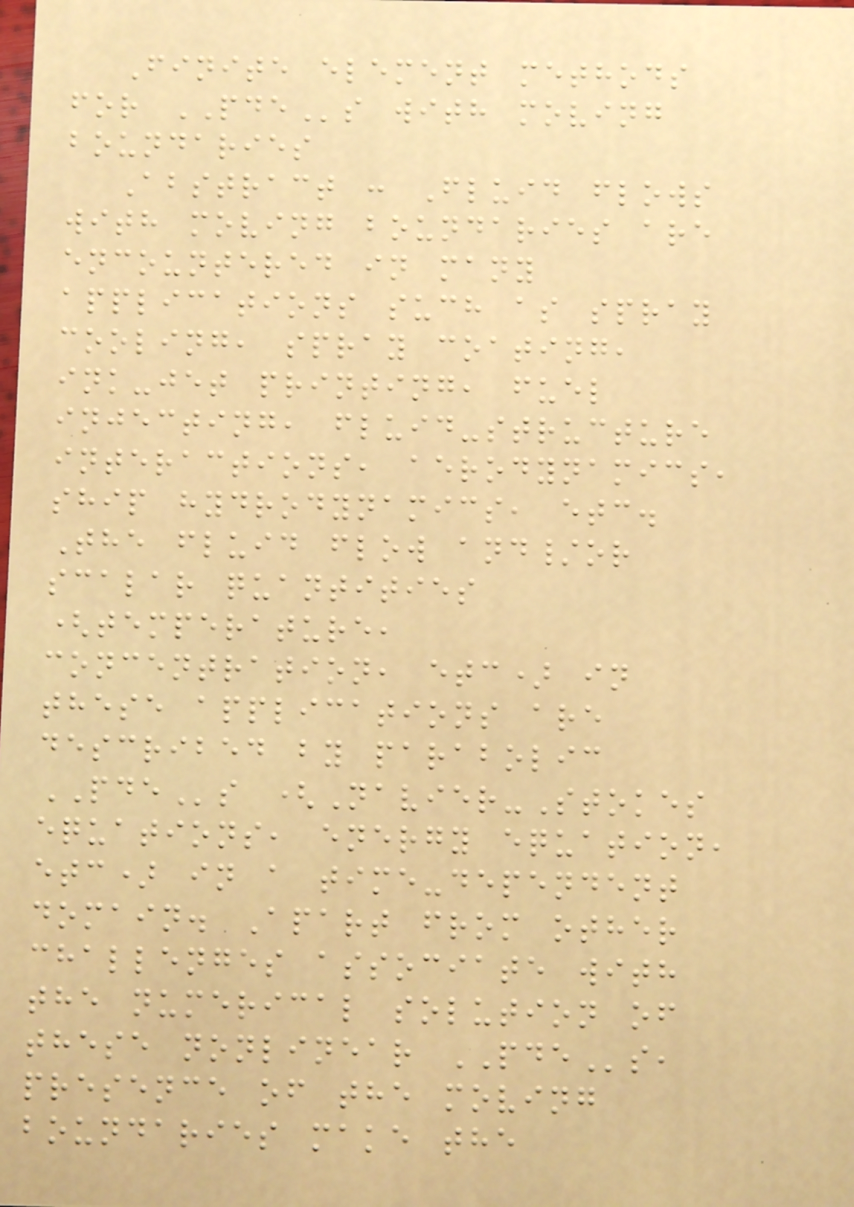Finite element methods
for PDEs with moving
boundaries
Abstract : Fluid flows
with moving boundaries are
encountered in many
applications such as spray
cooling, spray coating,
ink-jet printing, fuel
injecting, fluid-structure
interactions, aerodynamics,
ship hydrodynamics, etc.
The fluid flow and/or
scalar quantities
(temperature,
concentration, etc) in
these applications are
described by parabolic
PDEs (Navier-Stokes
equations, energy equation,
etc) in a time-dependent
domain. Apart from other
challenges associate with
the numerical solution of
these nonlinear PDEs,
presence of the moving
boundaries make the
